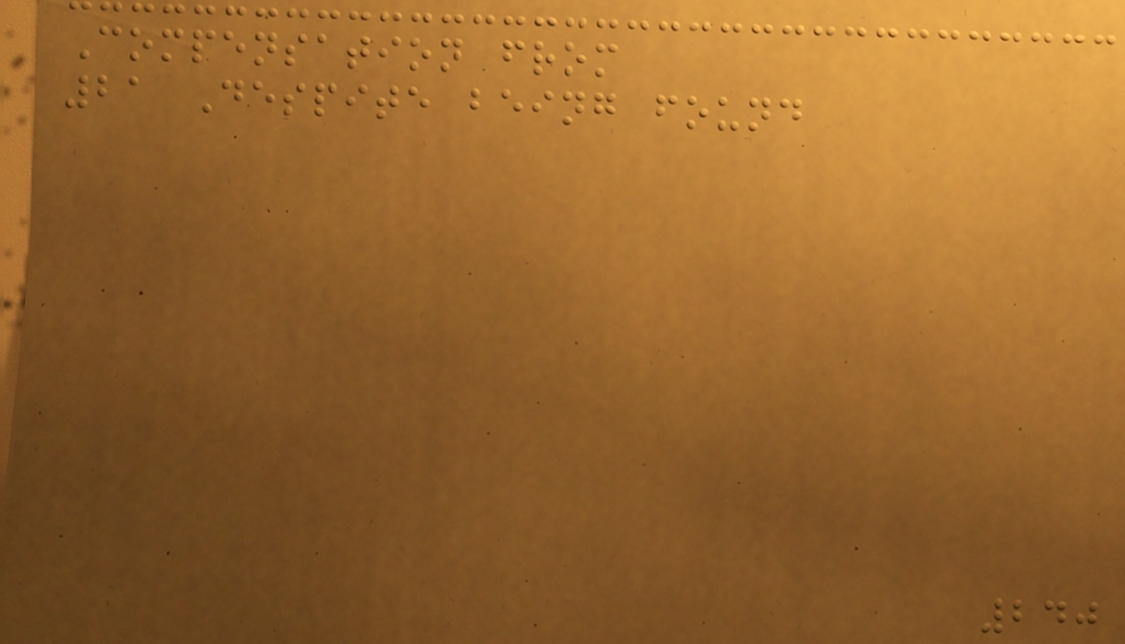Compensation from
21 Despite being found
240
